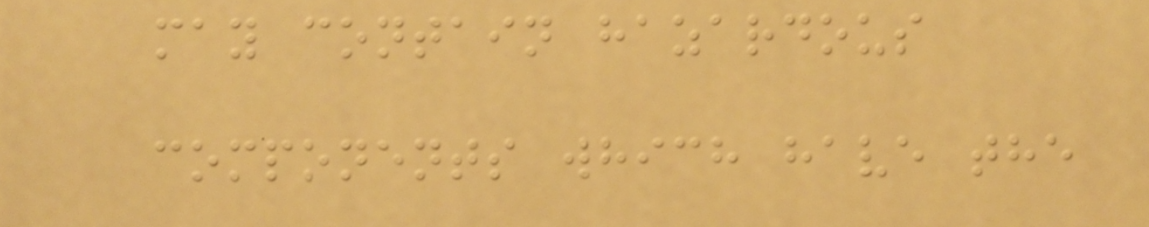may contain hazardous
components which have the
